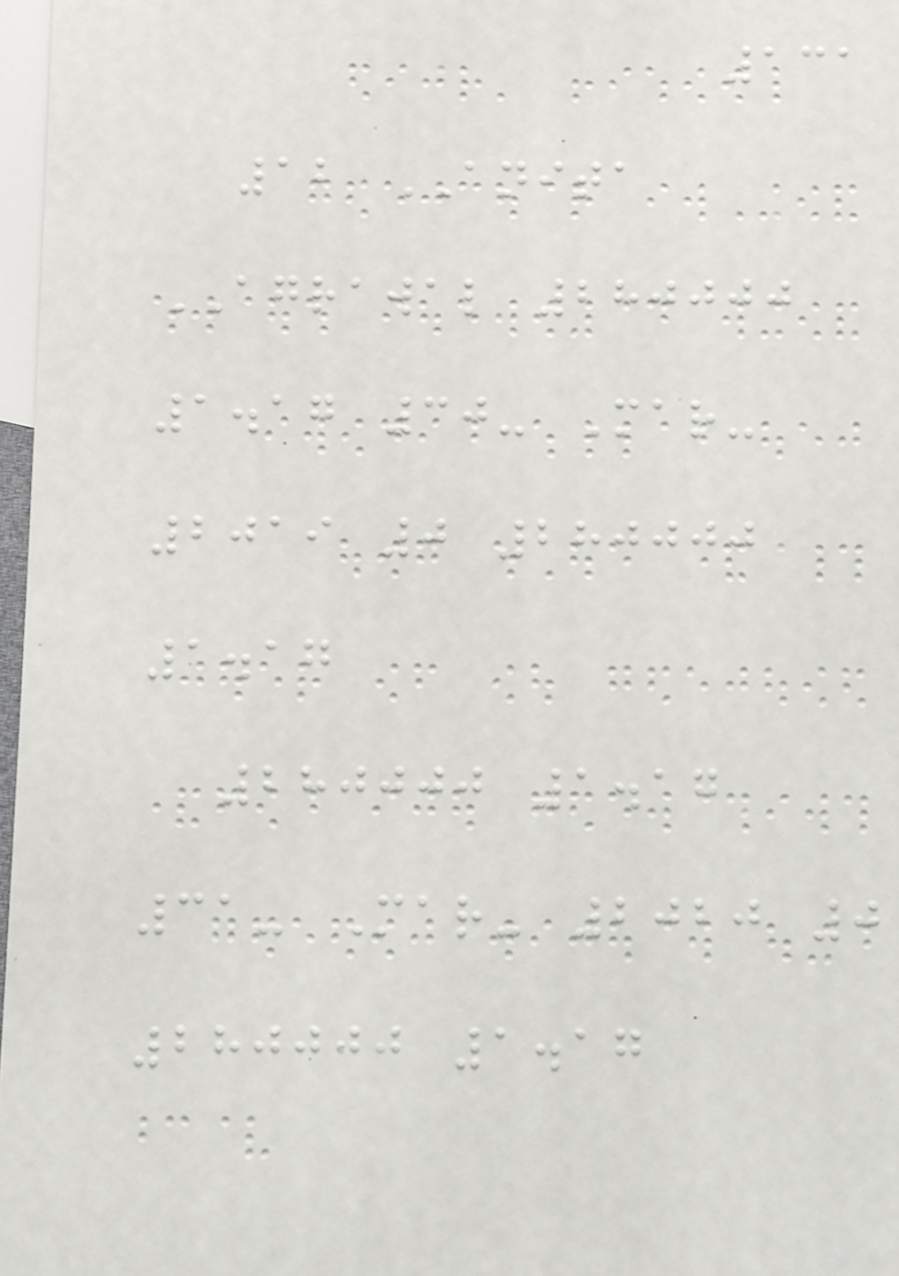131
12 ANITA
AGRAWAL 280000
1.17 30- Mar-
2019 0 280000
1.17
280000 1.17
31- Mar- 2020 0
280000 1.17
